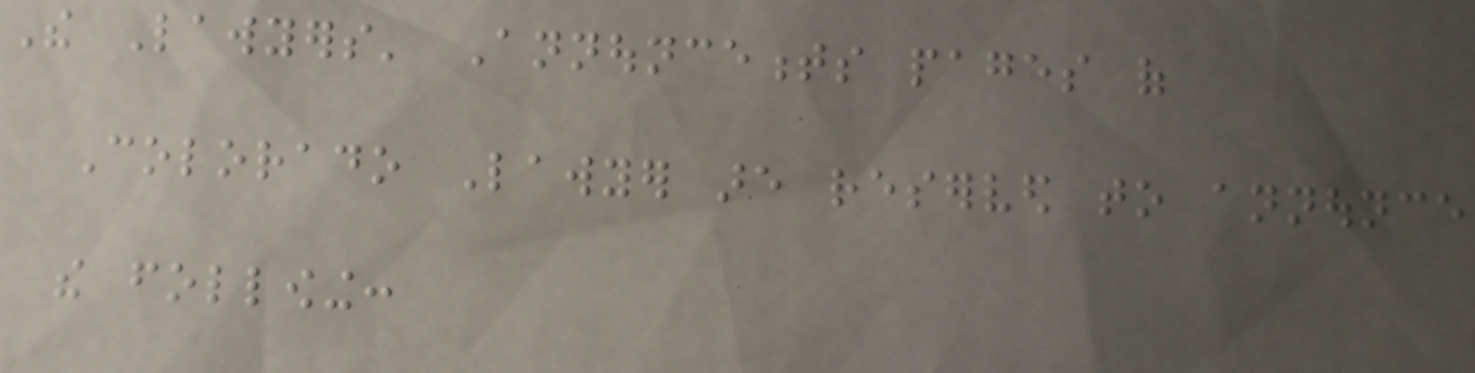The Lawyers' Announcements pages of
Colorado Lawyer are reserved to announce
the following:
